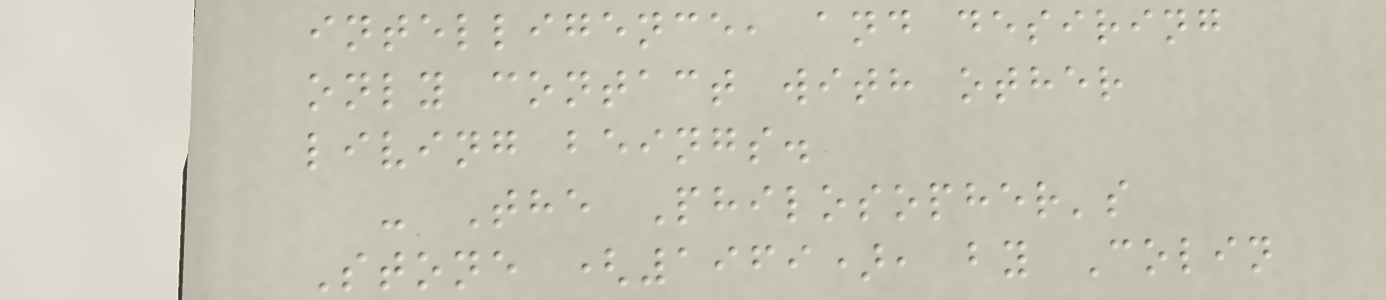intelligence, and desiring
only contact with other
living beings.
- The Philosopher's
Stone (1969), by Colin
